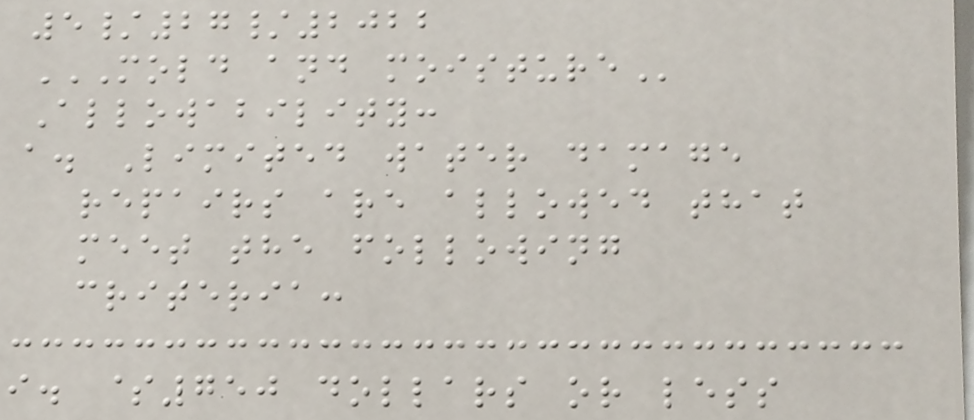5/27/2022
MOLD AND MOISTURE
Allowability:
a. Limited water damage
repairs are allowed that
meet the following
criteria:
i. $750 dollars or less
